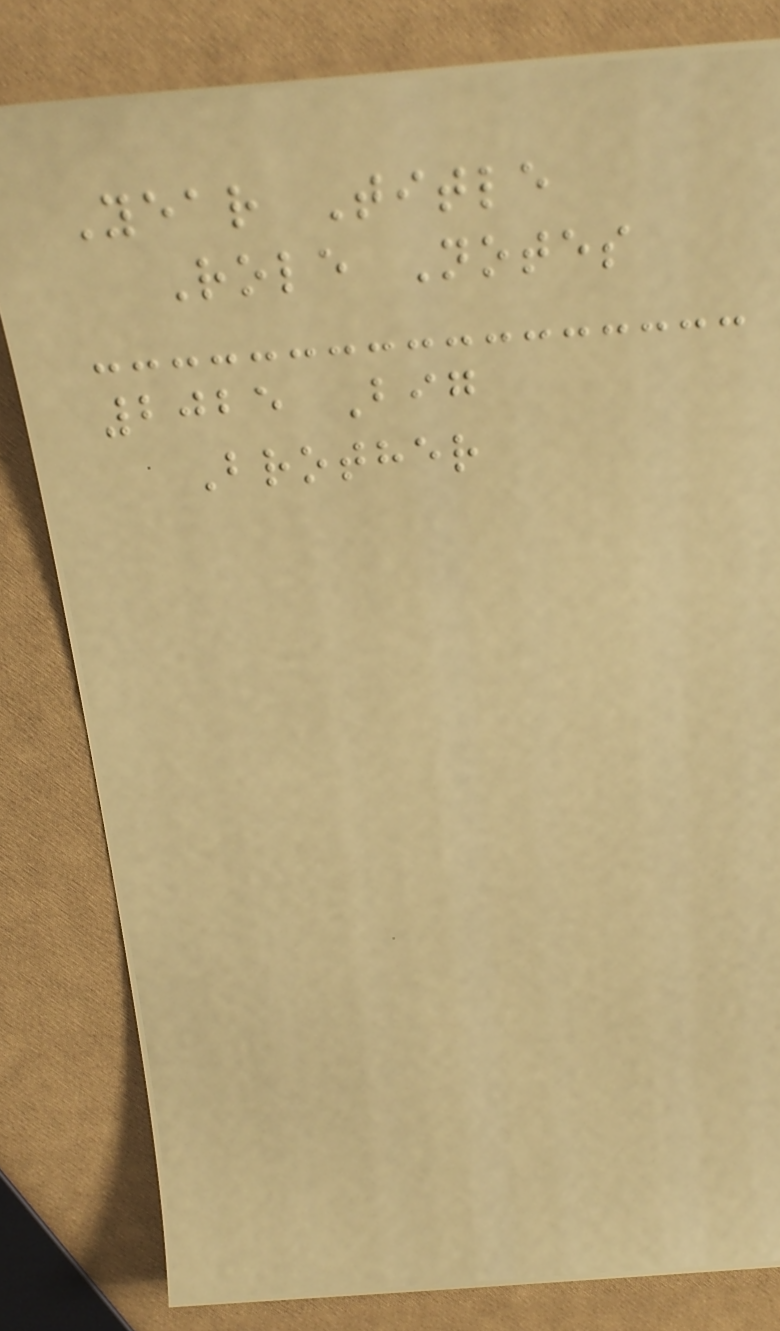Year Title
Role Notes
2025 Big
Brother
